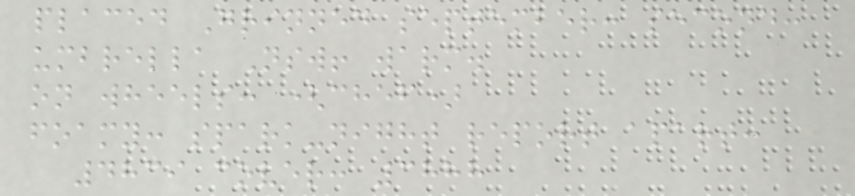placed Grinned september: second:
umbrella Nsw! warm.
on wheels: (chef)
foamy: spark-night report apart:
4839 cover: 3888
